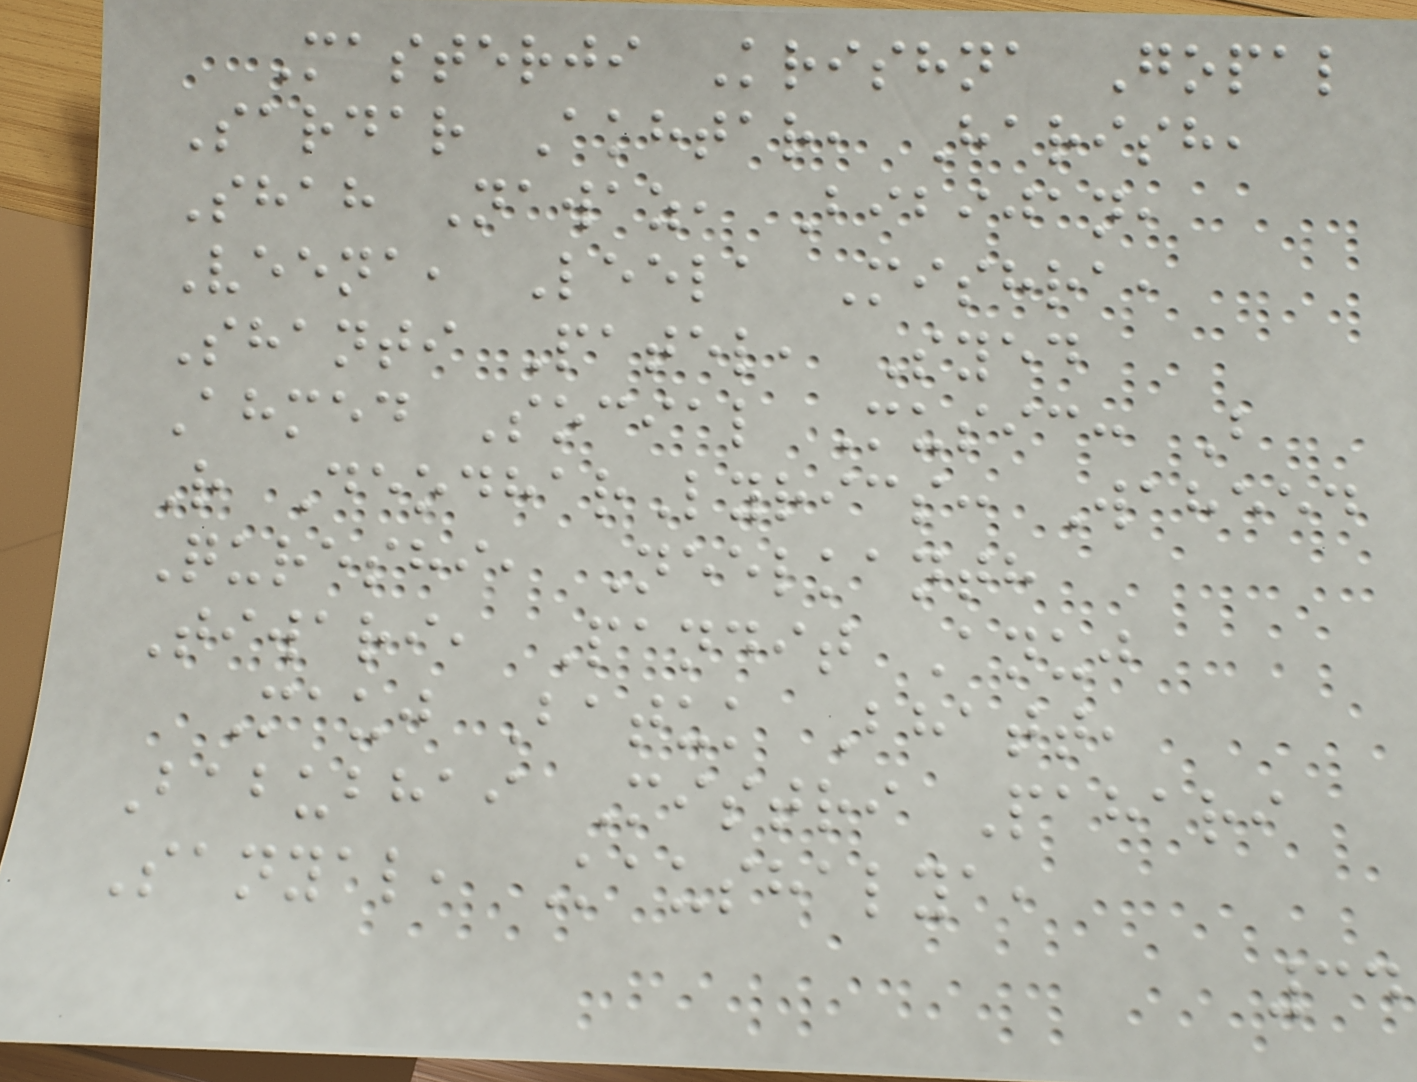Masterji Krishna Gopal
Sardar Akhtar, Harish,
Shah Nawaz, Bibijan,
Veena, Leela Mishra,
Shanti Patel, Syed
Ahmed Social Music: B
R DeodharLyrics: Waheed
Qureshi, Neelkanth
Tiwari, Pandit Anuj
Mauj Batuk Bhatt,
Babubhai Mistri Pahari
Sanyal, Kaushalya,
34
